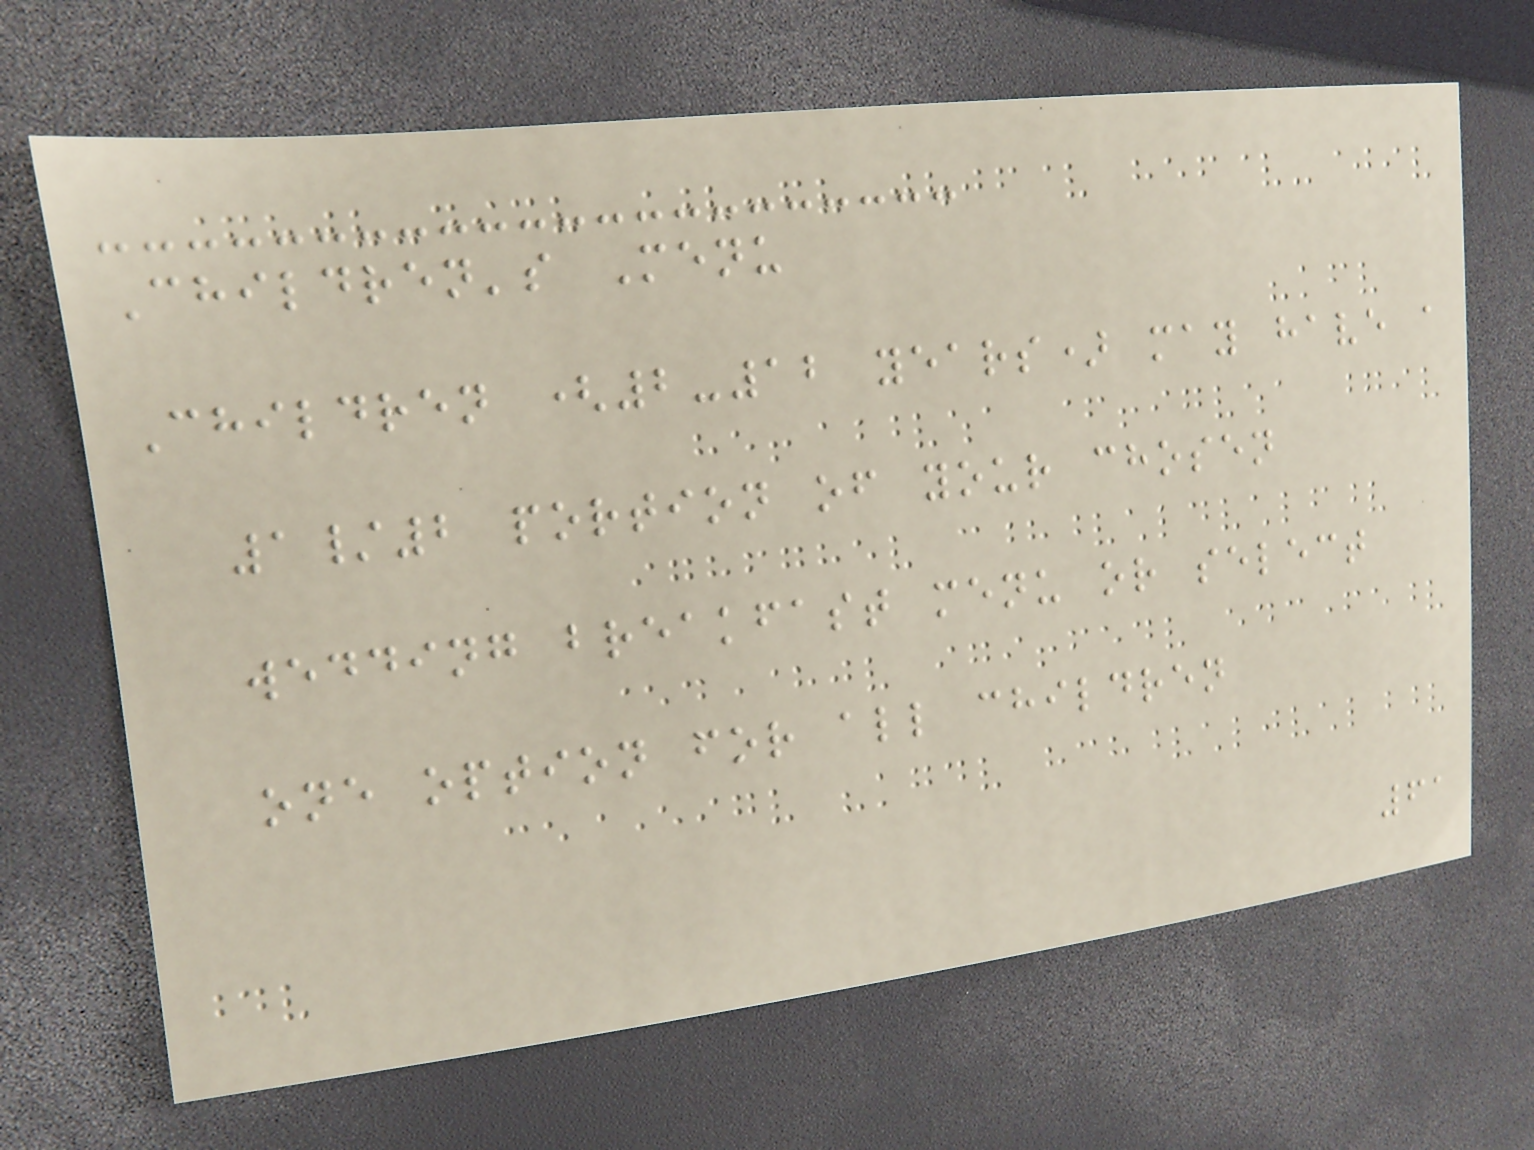Children's Menu
Children (2-12 years) may have a
1/2 portion of your chosen
wedding breakfast menu or select
one option for all children
61
